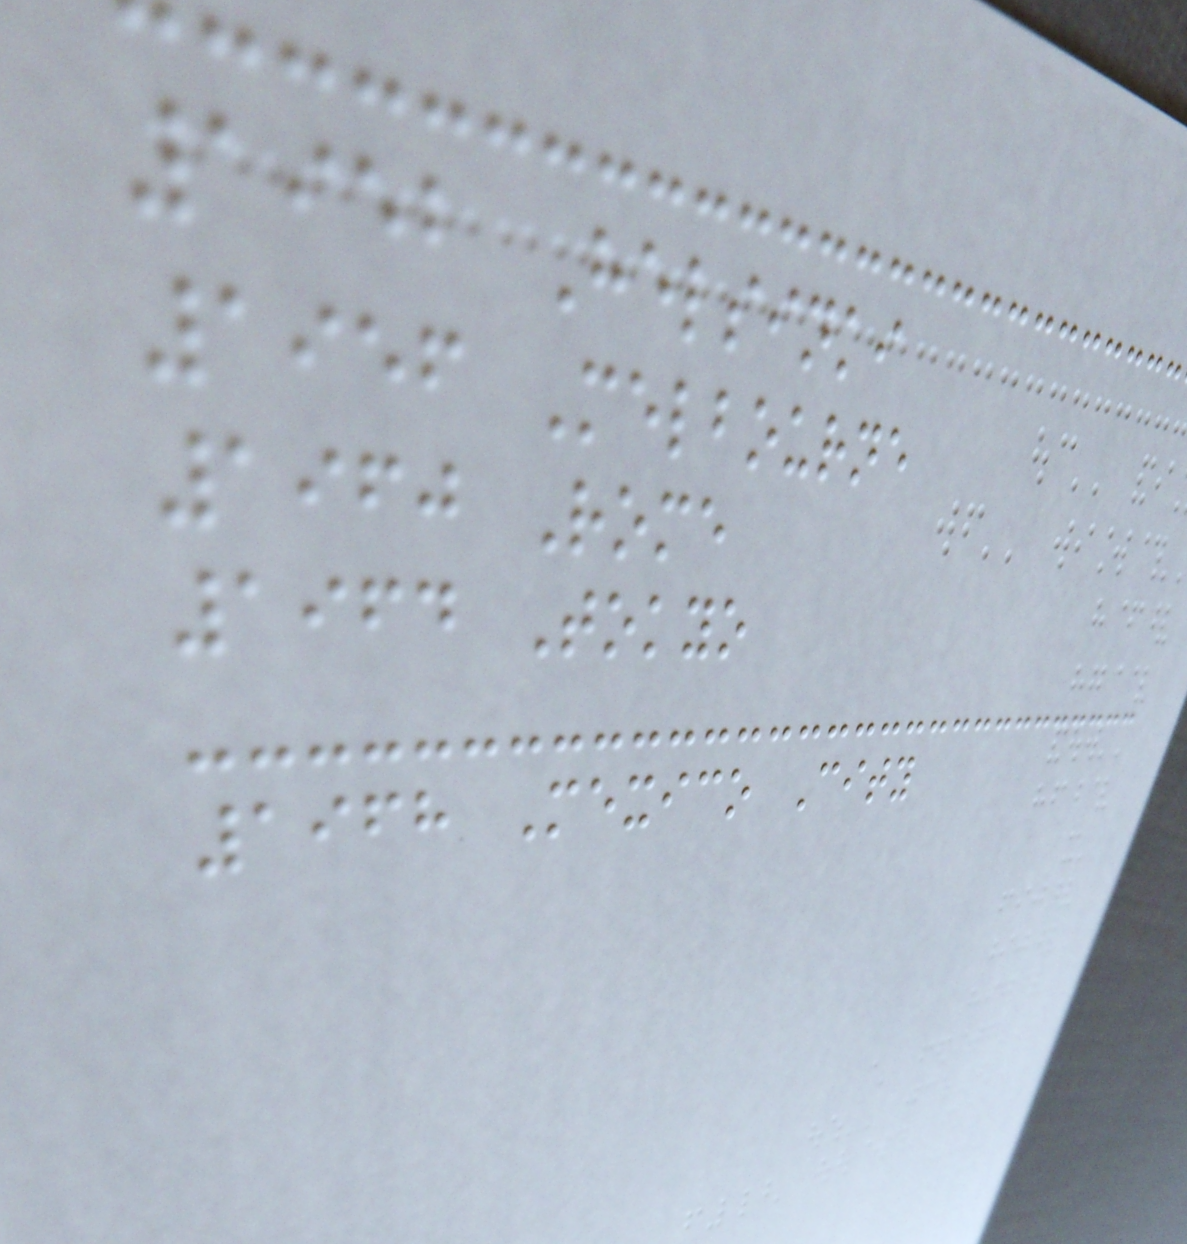1952 Helsinki
1956 Melbourne
1960 Rome
1964 Tokyo
1968 Mexico City
